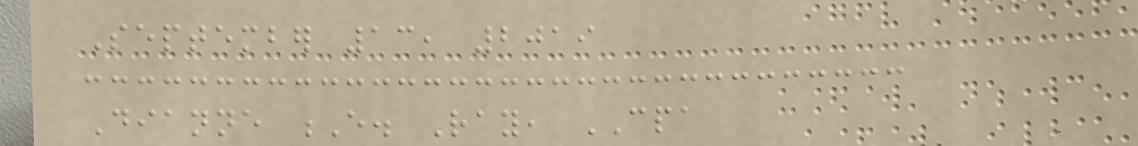September 13, 2019
Dianne E. Ray, CPA
